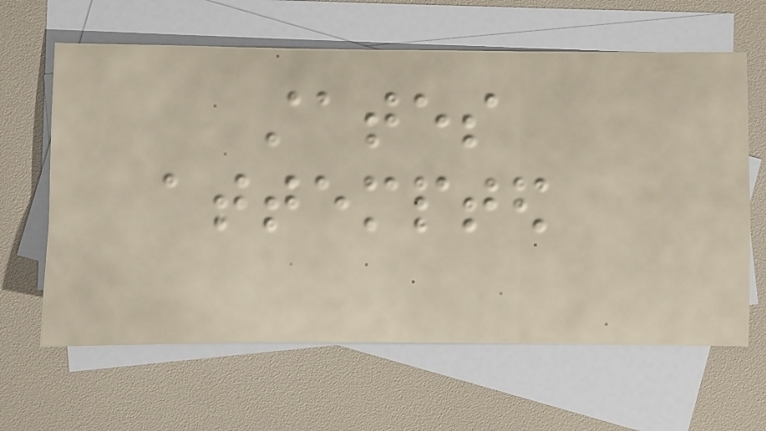states
attempted
